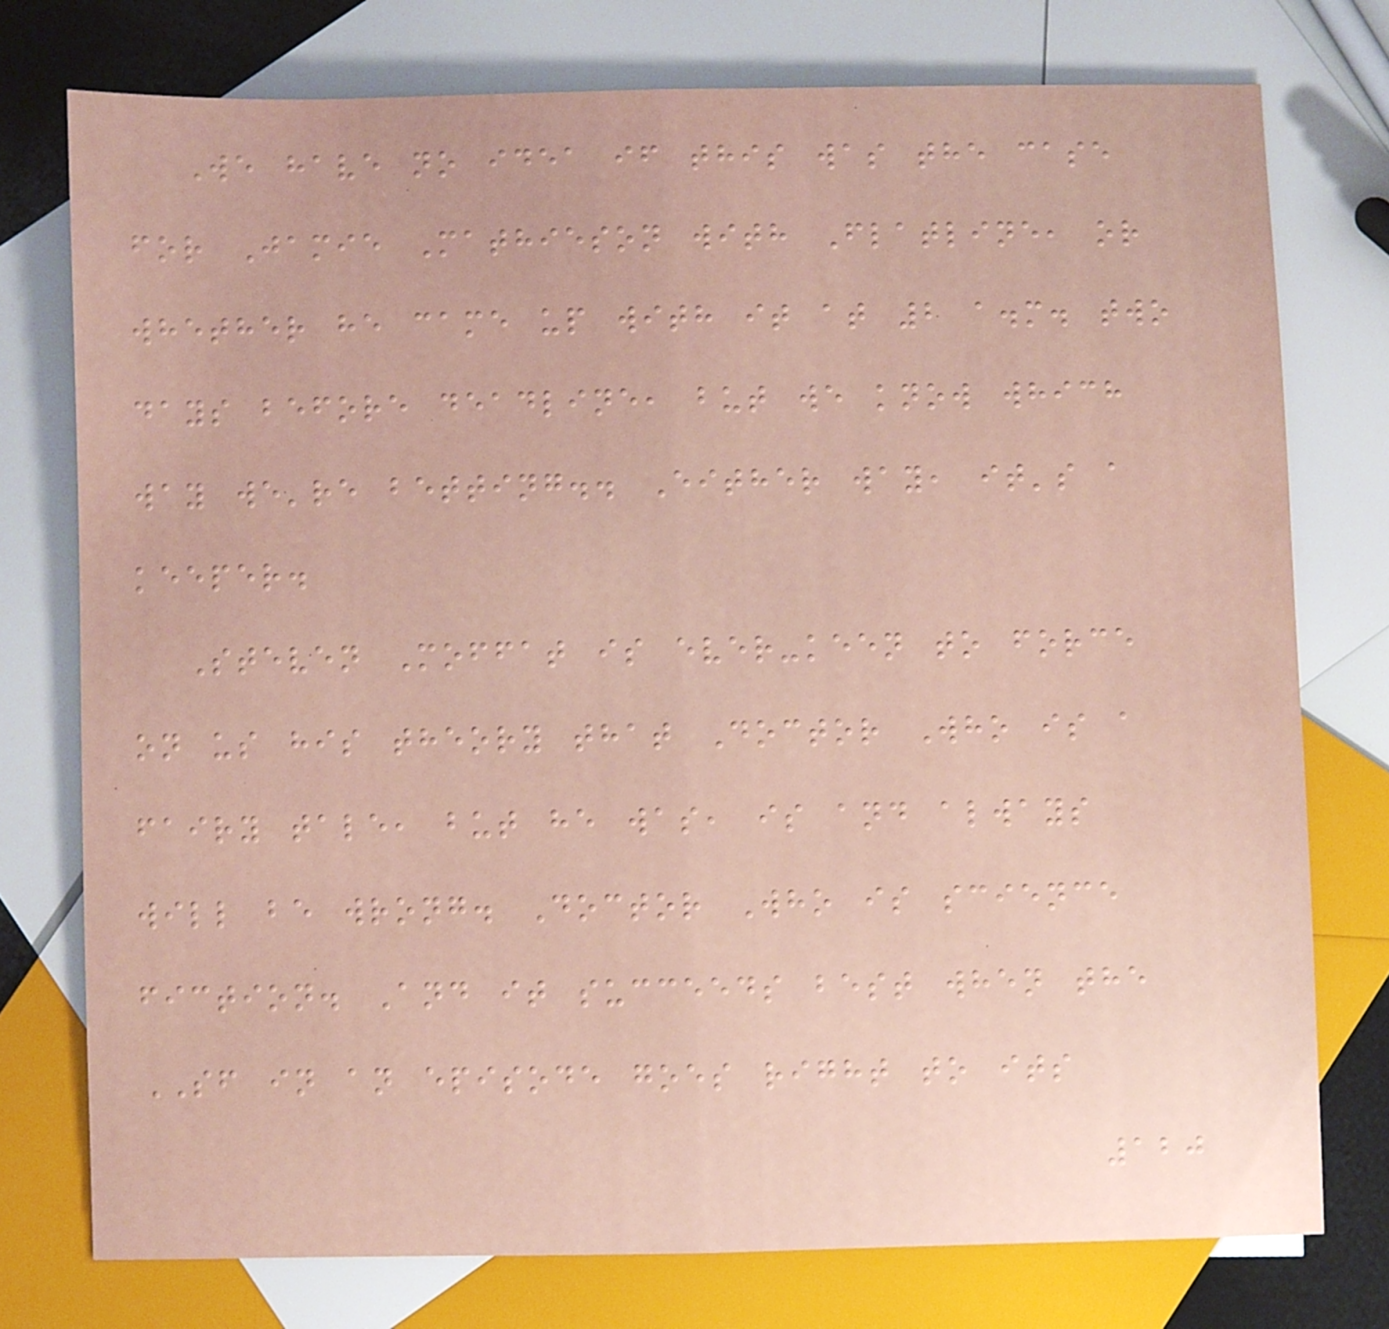We have no idea if this was the case
for Jamie Mathieson with Flatline, or
whether he came up with it at 2 a.m. two
days before deadline, but we know which
way we're betting.. Either way, it's a
keeper.
Steven Moffat is ever-keen to force
on us his theory that Doctor Who is a
fairy tale, but he was, is and always
will be wrong. Doctor Who is science
fiction. And it succeeds best when the
SF in an episode goes right to its
120
